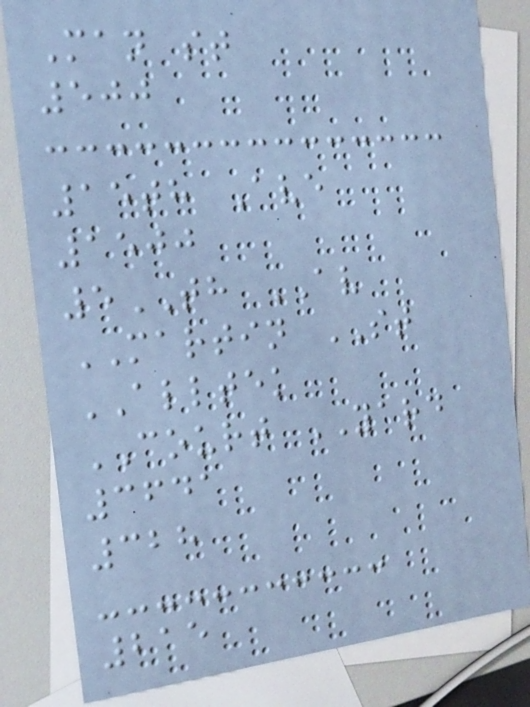Man st
500
15th Ave
1500
5TH AV
MARTIN ST
ALLTEK
COURT YARD
3641
328
215
